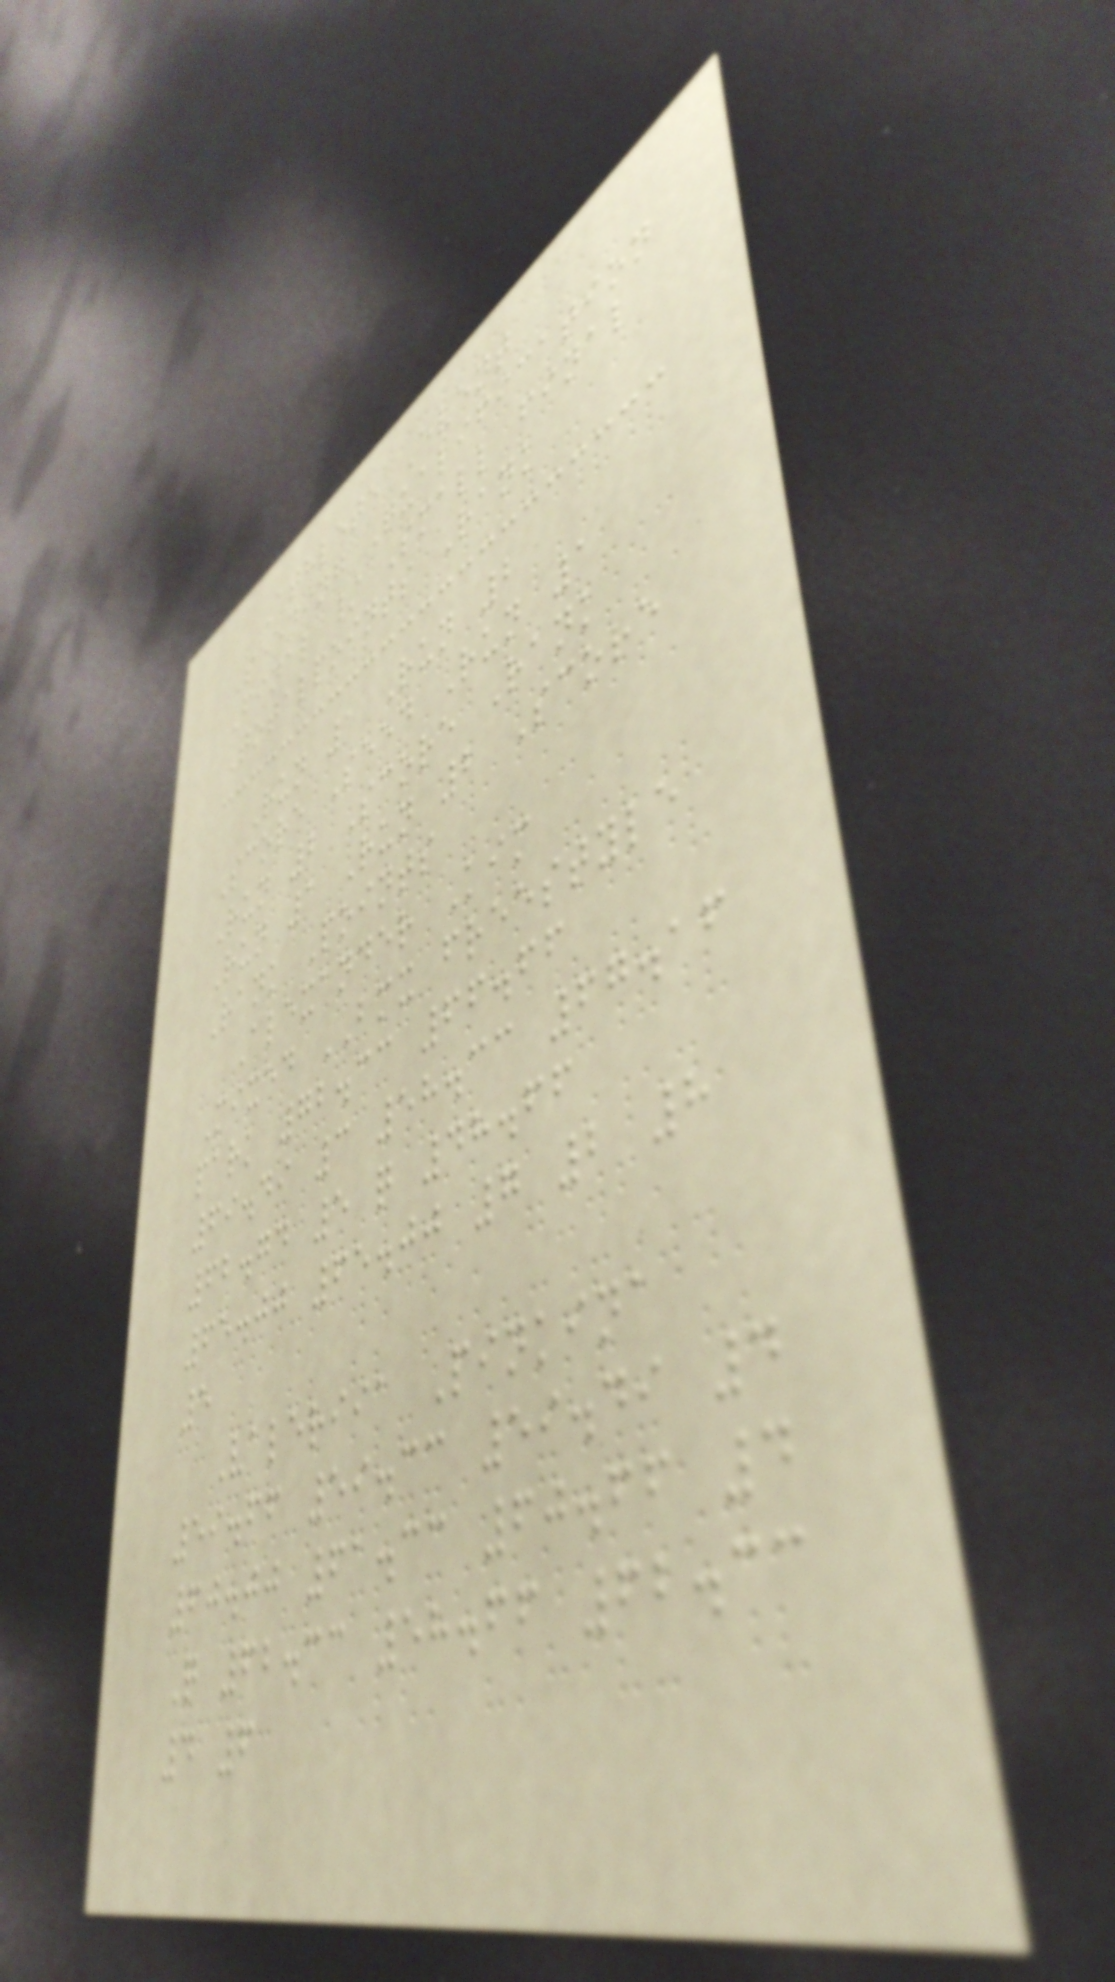Athlete Event
Seeding Qualification
Final / Small final
Totalpoints Rank
Run 1 Run 2
Score Seed Run 1
Run 2 Score Rank
Run 1 Run 2 Score
Rank Points
Alexander Kim
Mixed BMX freestyle
park 72.33 66.66
69.49 3 58.33 67.16
62.74 5 q 48.66
65.00 65.00 7 2 8
5
Valeriia Pinkina
59.66 59.33 59.49 4
60.00 61.33 60.66 4
Q 62.33 58.66 62.33
4 6
